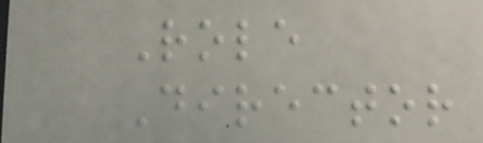Role
Director
